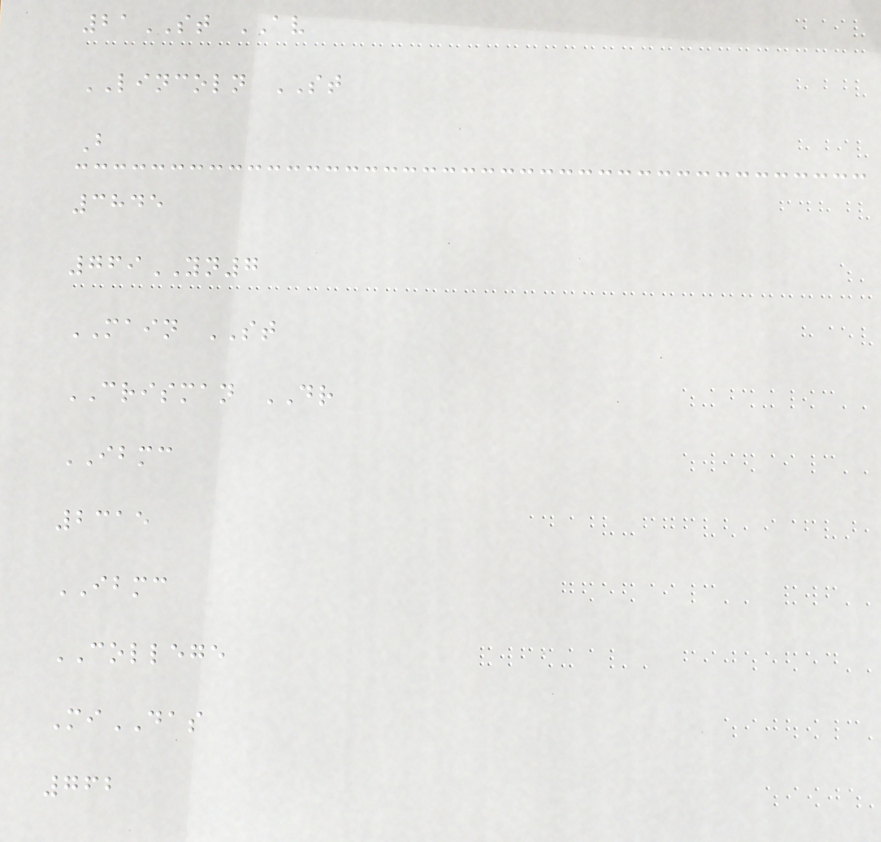21ST AV
LINCOLN ST
B
3845
769YN7
MAIN ST
CRISMAN DR
IBMC
2315
IBMC
COLLEGE
MiDAS
762
